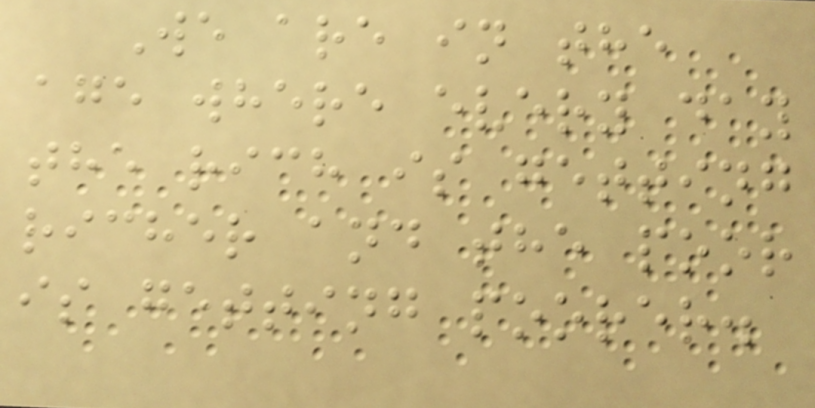We are in the
age where every day
the rich is getting
richer and the poor
is getting poorer.
